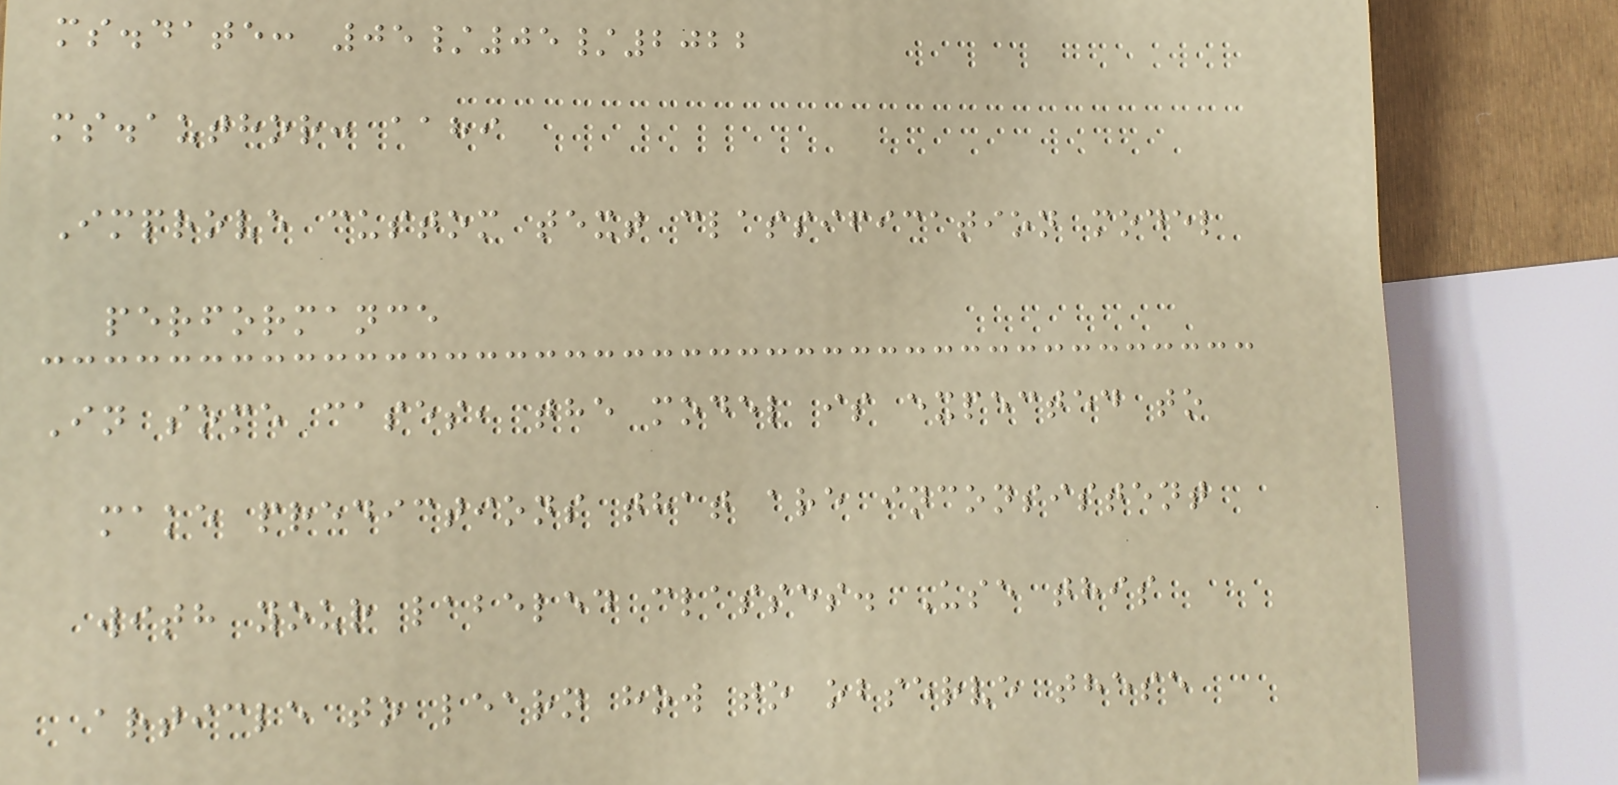ms.date: 05/05/2022
ms.author: aahi
Improve custom text classification model
performance
In some cases, the model is expected to
make predictions that are inconsistent
with your labeled classes. Use this
article to learn how to observe these
